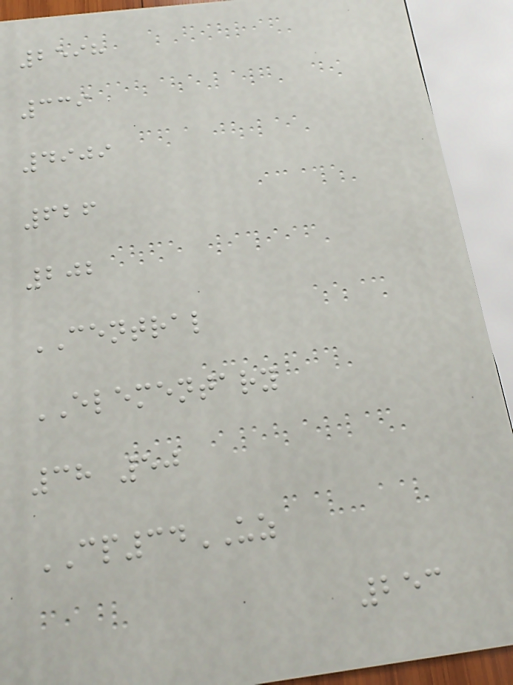2598
339
4909
626
202
CENTRAL
ELEMENTARY
38 50
CP34UZ
253
